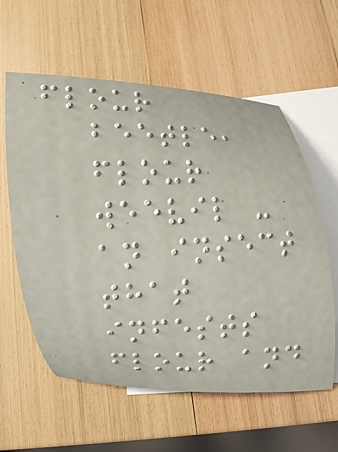flour
beetle,
flour
weevil -
an insect
that
infests
flour and
